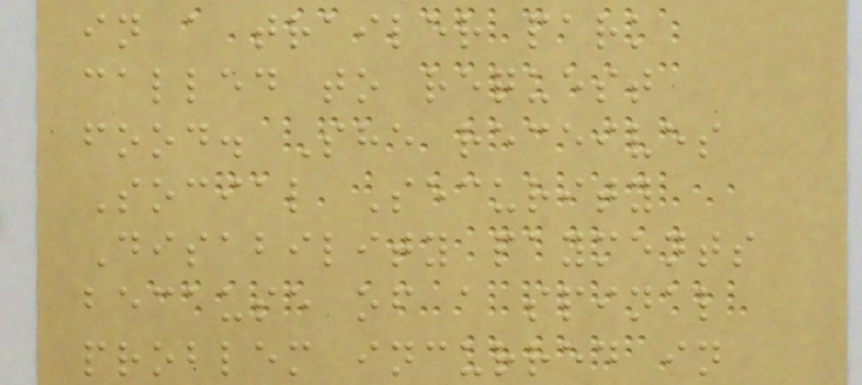in a trailer park
called to request
food. She receives
Social Security
Disability payments
because of a spinal
problem incurred in
